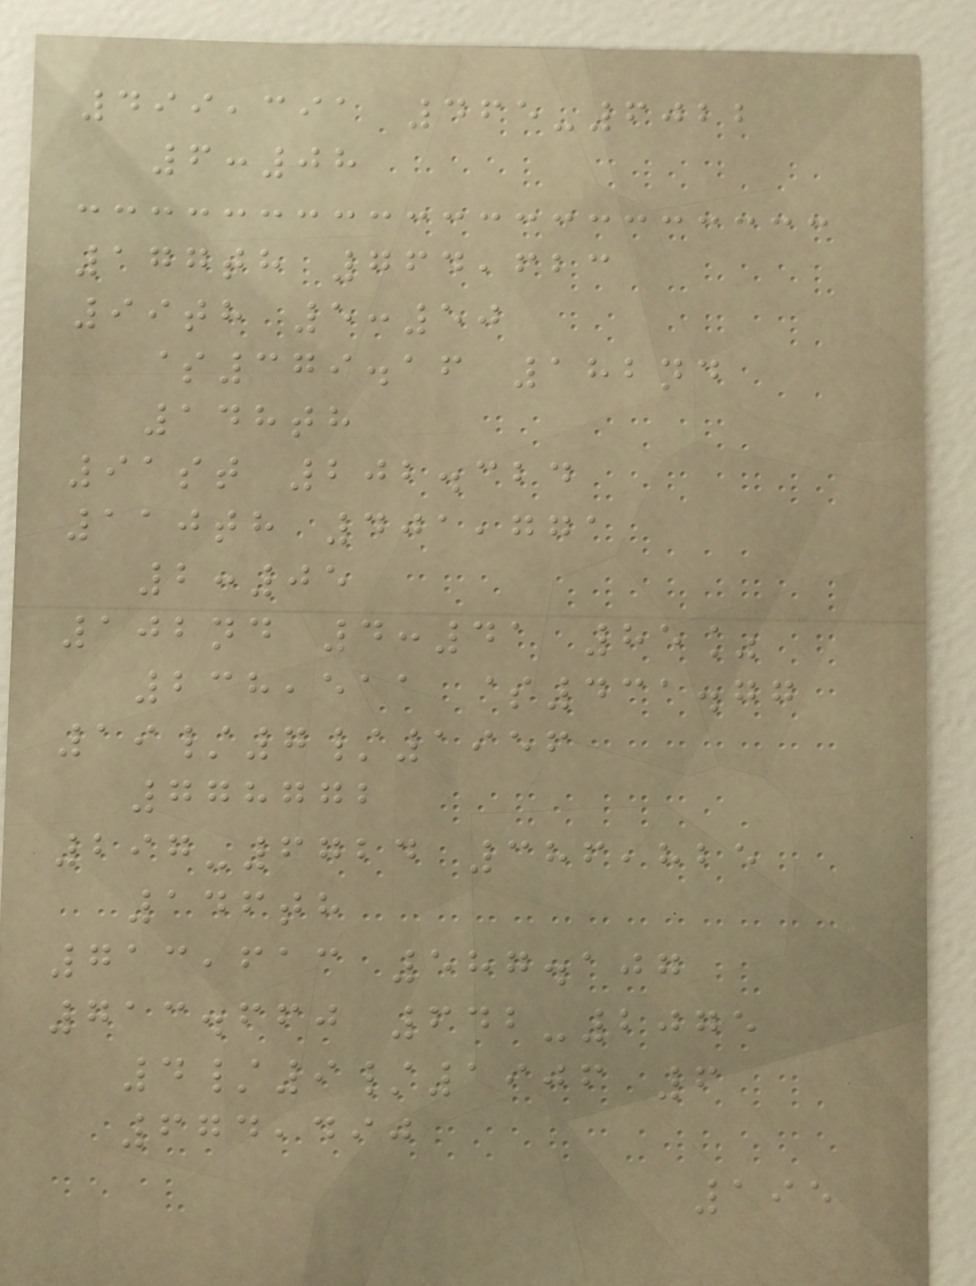499,391 465-6022
6:08
177th 764,623
99th 5:50
$379.16 182nd
148th
91st 202.324
110th 401,771
2:05
102nd 4:41 85%
238,511 $431.77
19/7/1956
778772
297-6724 386,825
146th
713,613 587.107
713.660 642-2075
4/9/1906 6
674,490
195
